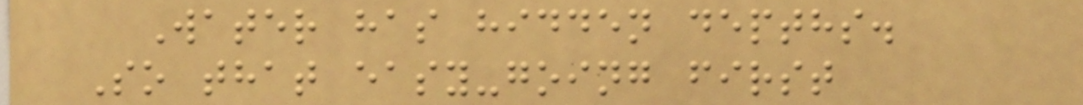Water has hidden depths.
So that easy-going first
